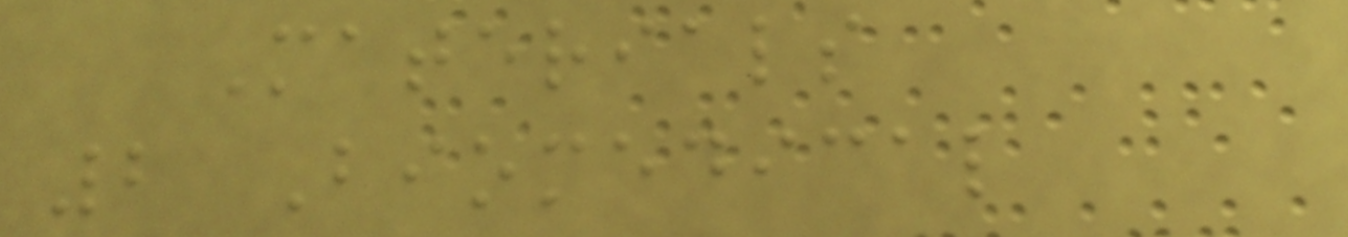Materials
2 Biomedical
